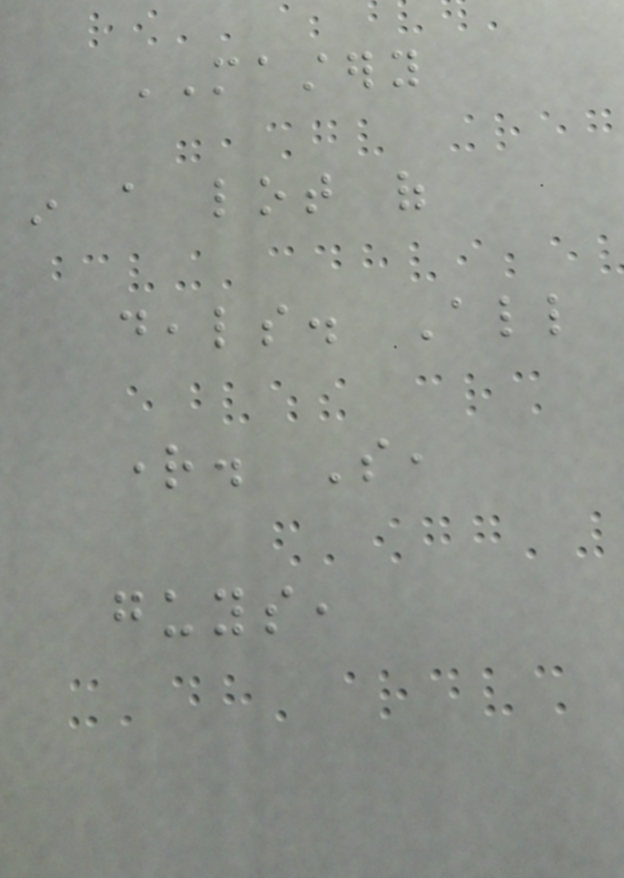MASTERY
in a lot of
deals. All
right. So,
guys,
